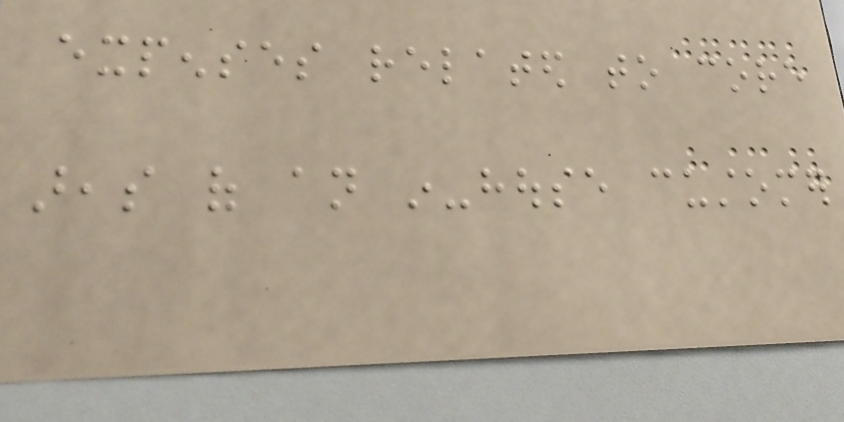expenses related to core
areas of an in-house customer
